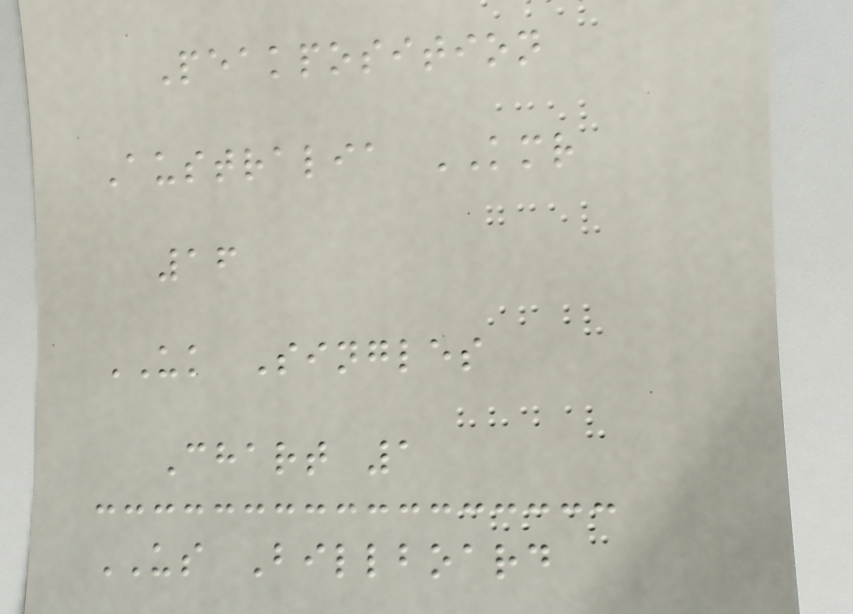Peakposition
Australia KMR
16
UK Singles
Chart 1
US Billboard
